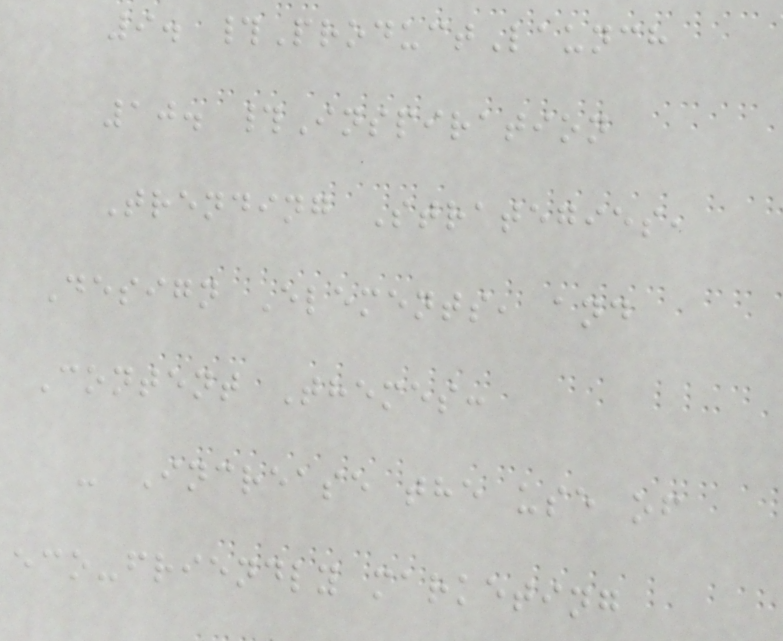9. #ProductLaunch
10. #Inspiration
Trending Strategies,
Design Elements, and
Content Themes:
- Increase the use of
eco-friendly marketing
